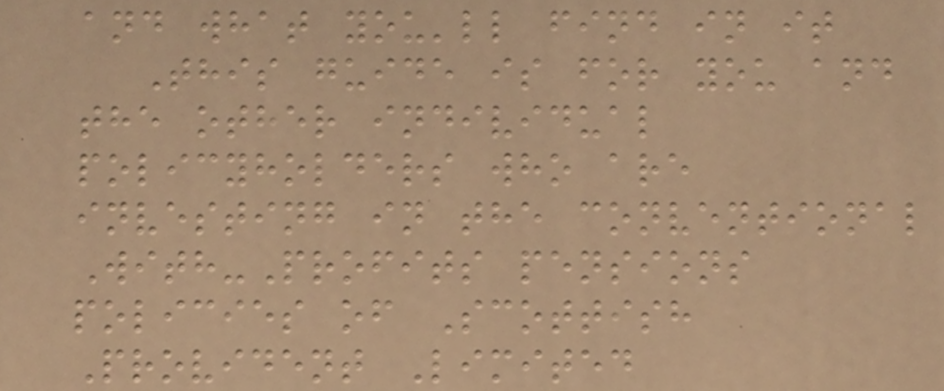and what you'll find in it
This guide is for you and
the other individual
policyholders who are
investing in the conventional
With-Profits pensions
policies of Scottish
Provident Limited
